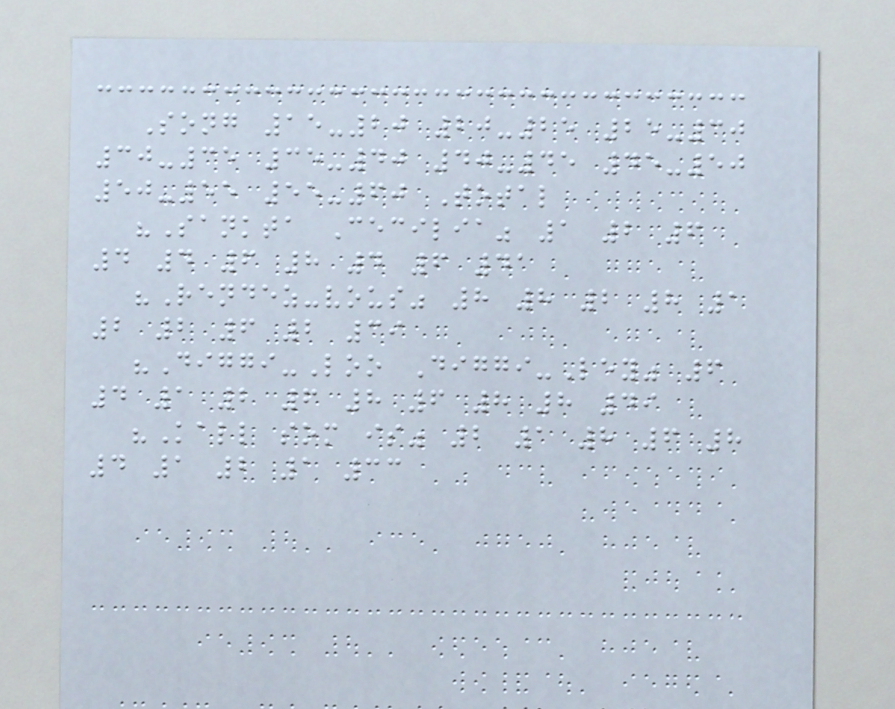Song 15-20 20-25 25-30
30-35 35-40 40-45 45-50
50-55 55-60 Total
"Sankta Cecilia" 1 2 6
4 4 6 8 4 6 41
"Rendez-vous" 8 8 2 8 1
2 2 6 2 39
"Diggi-Loo Diggi-Ley" 6
4 1 2 6 8 6 8 8 49
"Kall som is" 2 1 8 6 8
4 1 2 1 33
